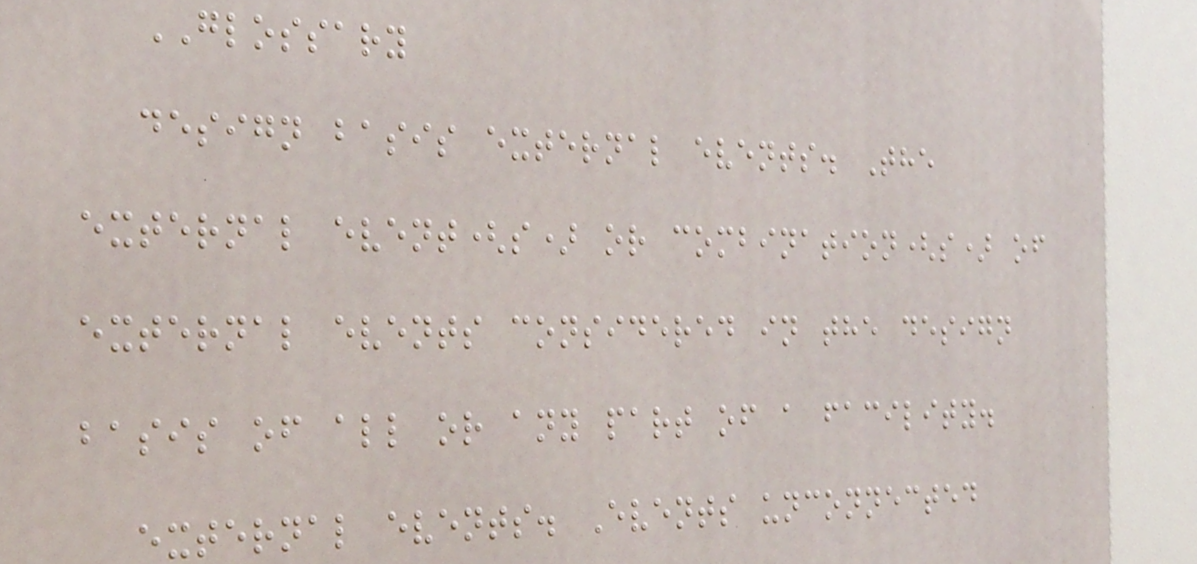GLOSSARY
design basis external events. The
external event(s) or combination(s) of
external events considered in the design
basis of all or any part of a facility.
external events. Events unconnected
